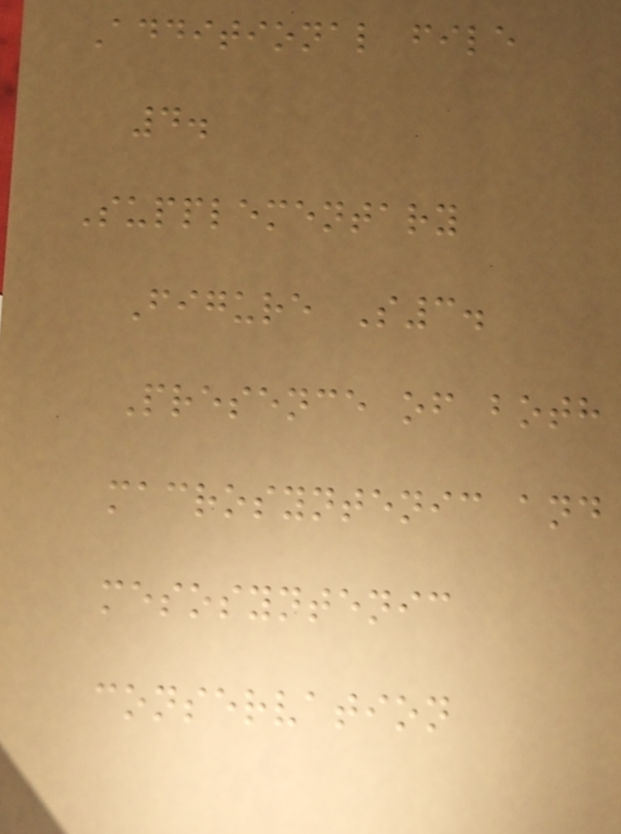Additional file
4.
Supplementary
Figure S3.
Presence of both
macrosyntenic and
mesosyntenic
conservation
